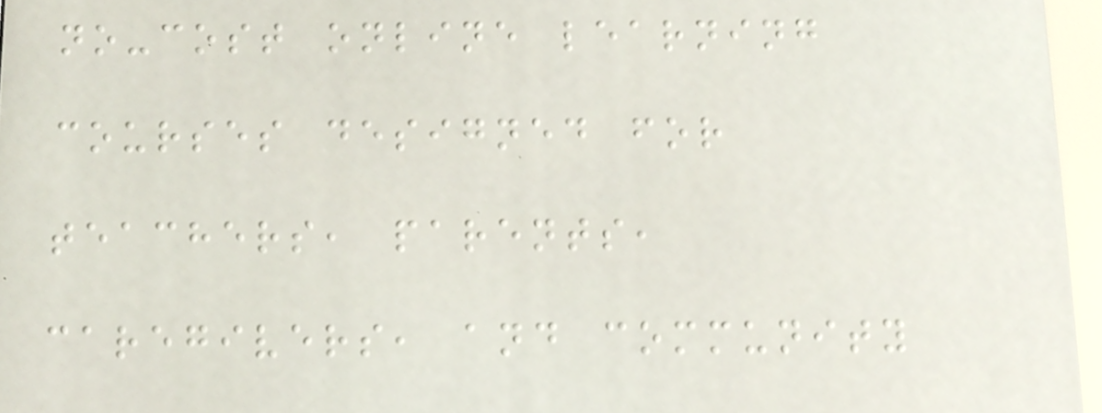no-cost online learning
courses designed for
teachers, parents,
caregivers, and community
